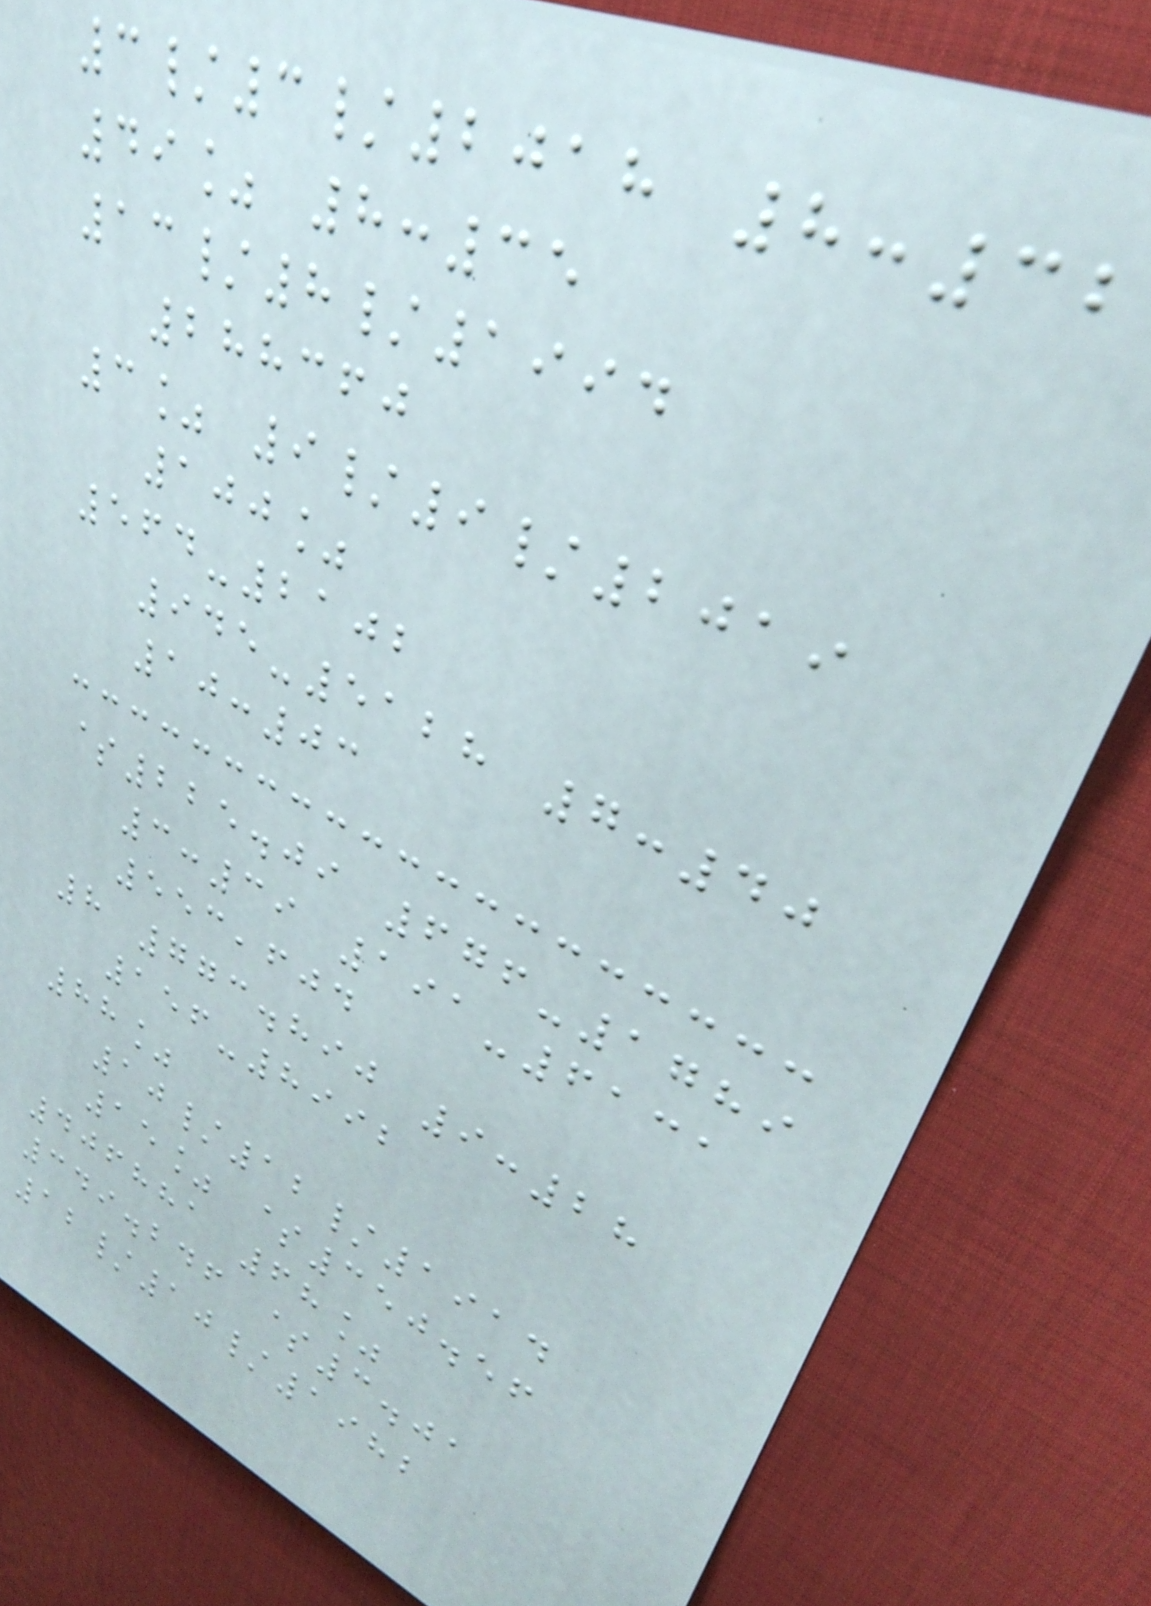3/3/2018 8:32
49% 8:35
13/8/1994
288360
3% 9/9/2019
100%
564-2102
945-5128 7:40
10:03
$225.09 676-1789
3:39 191-6131
553,604
8 773.890 9:28
156-8992
88%
10/12/1914
15% $350.56
406881 68%
349.246 $3.01
12/10/1982
